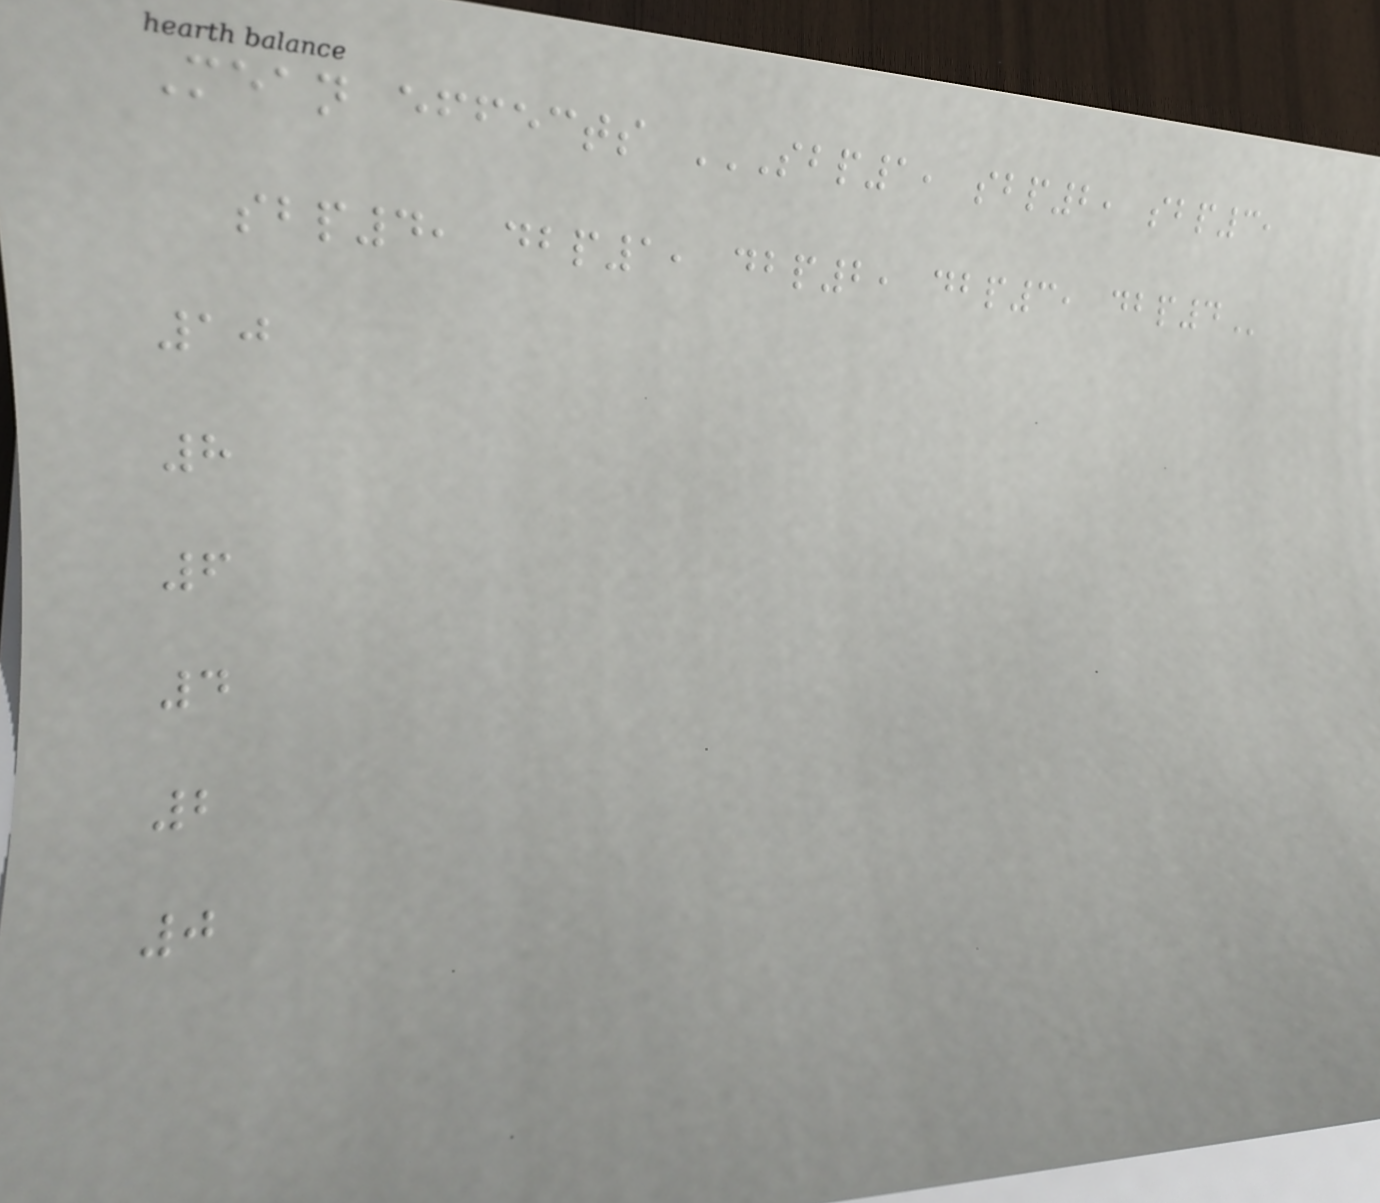Mean effects SBP1, SBP2, SBP3,
SBP4, DBP1, DBP2, DBP3, DBP4
10
8
6
4
2
0
